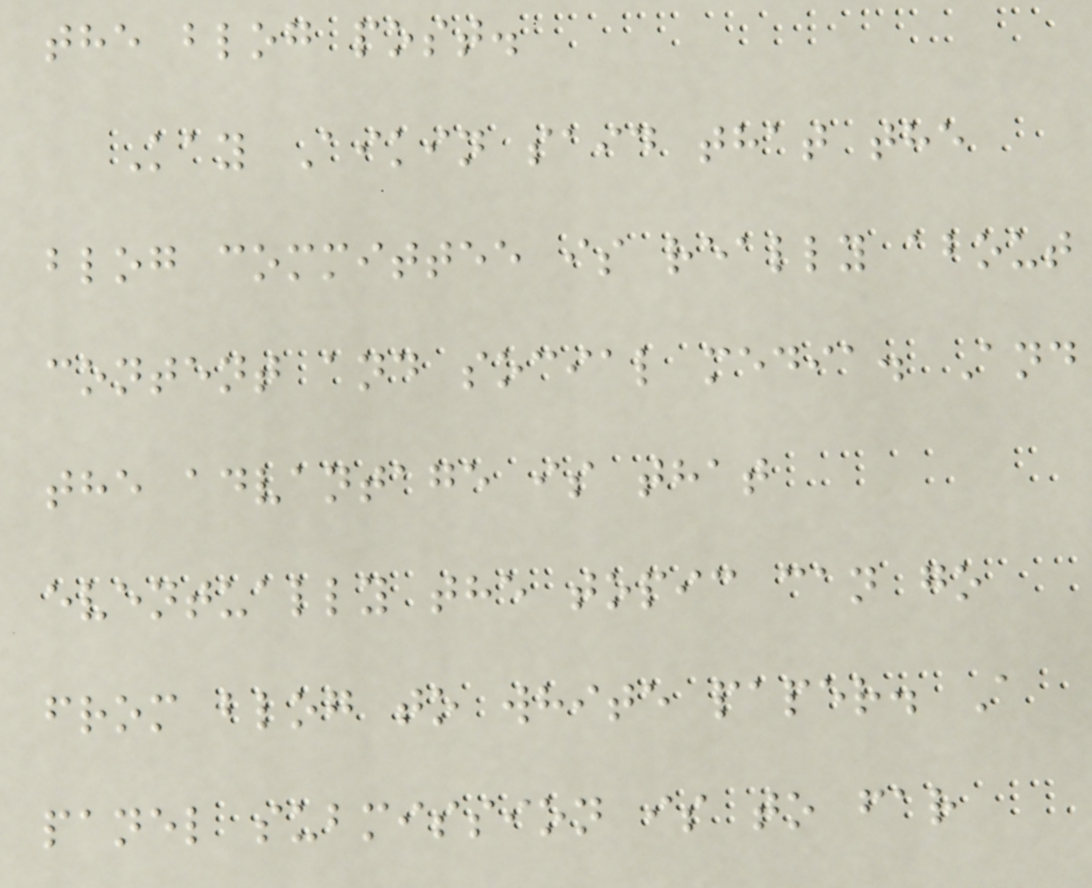the blog post.
Kay Aikin said that the
blog committee is really about
content and social media. And
the advantage is that
eventually the topic can go
from blog to white paper. A
panel submission is to far
